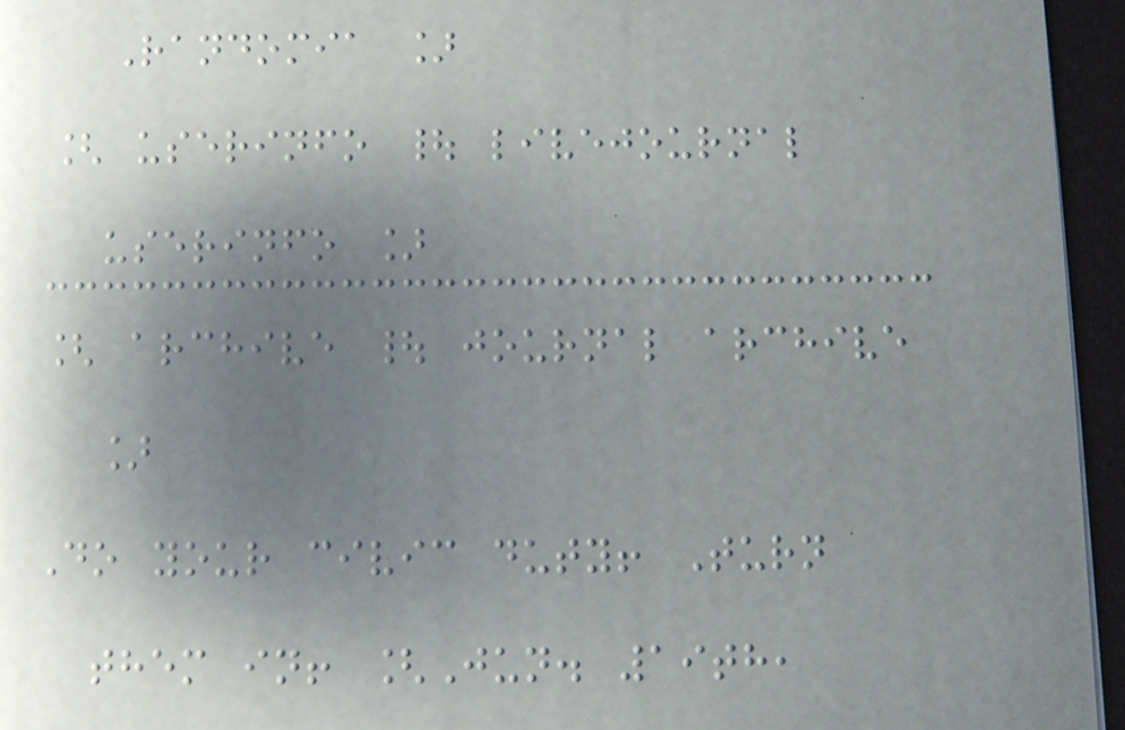Randomia ]
[ userinfo | livejournal
userinfo ]
[ archive | journal archive
]
Do your civic duty! Turn
them in! [Jun. 19th,
